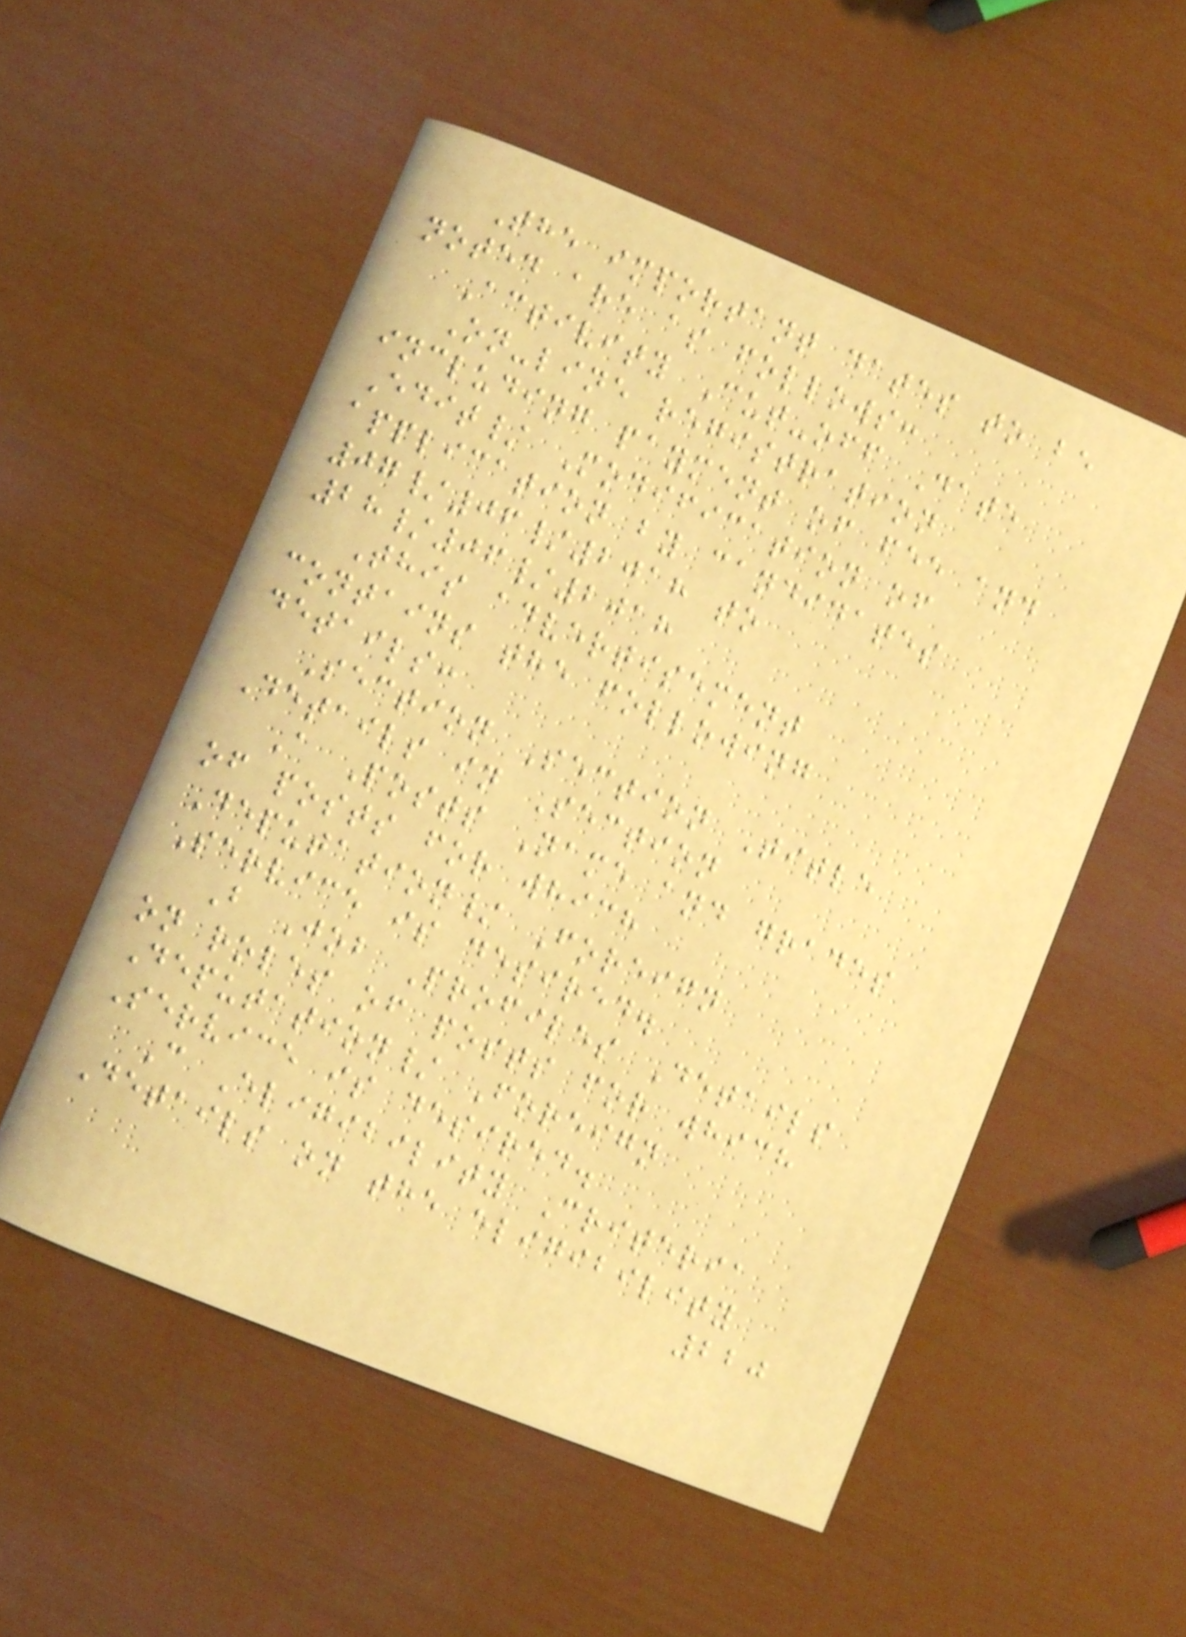The important dates to be
noted are as follows:
Activity Cut-off Date
On-line registration
including payment of fee and
Edit/ Modification of
application by candidates
07/06/2018 to
28/06/2018
This advertisement
contains the following
details:
Section Section Title
Details in Section
A Posts Name and grades
of posts for which
Deputation/ Foreign
Service is desired.
B Job Profiles Details
on roles of posts for which
Deputation/ Foreign
Service is desired.
C Eligibility Criteria
Details on the eligibility
220
